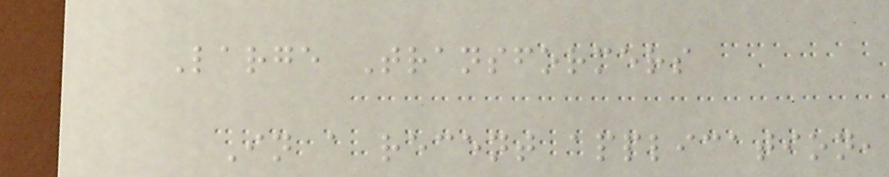Large Transformers
In a recent application,
